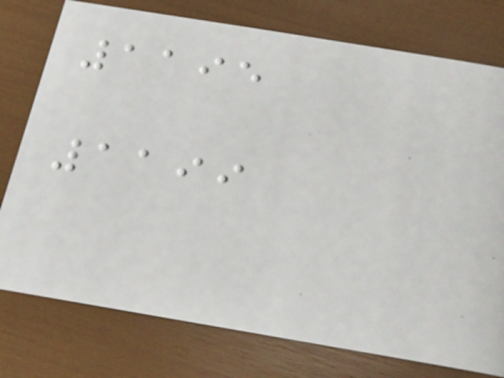1195
1199
